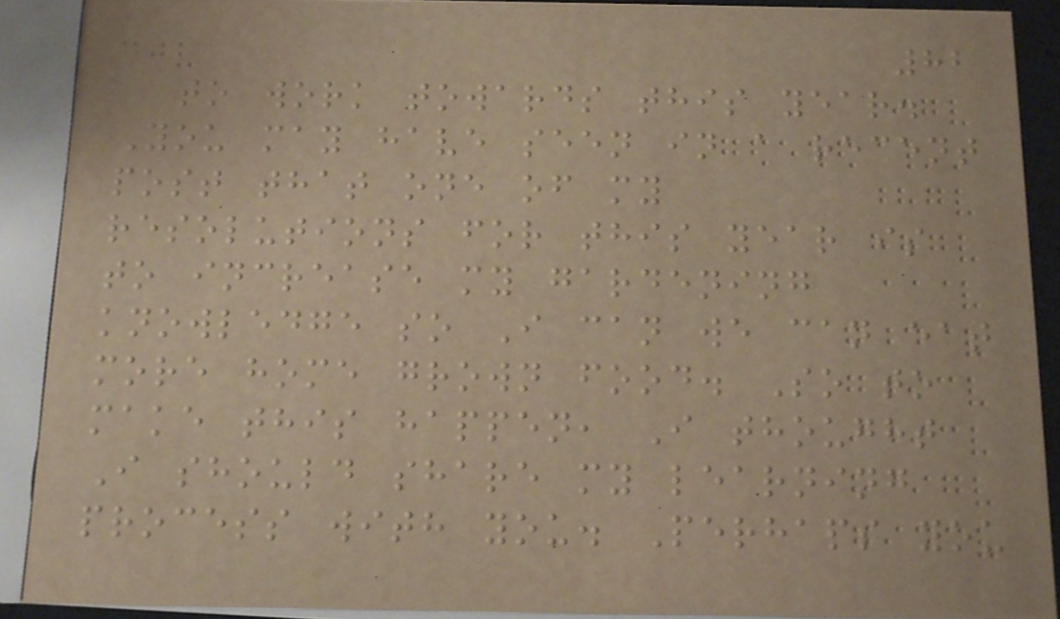82
to work towards this year.
You may have seen in a recent
post that one of my
resolutions for this year is
to increase my gardening
knowledge so I can we can eat
more home grown food. So to
make this happen, I thought
I should share my learning
process with you. Perhaps you
